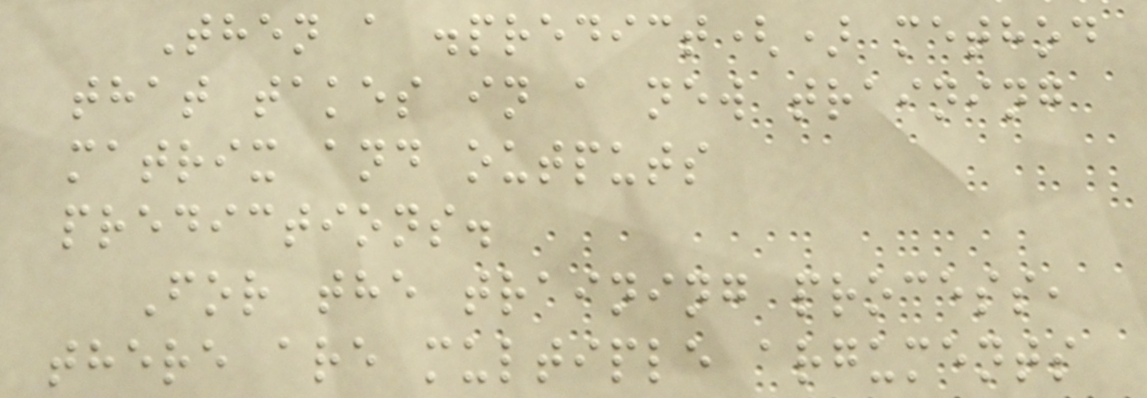Then a .predict() method
that takes in a new training
matrix and outputs
predictions.
For the training process,
there are multiple arguments
